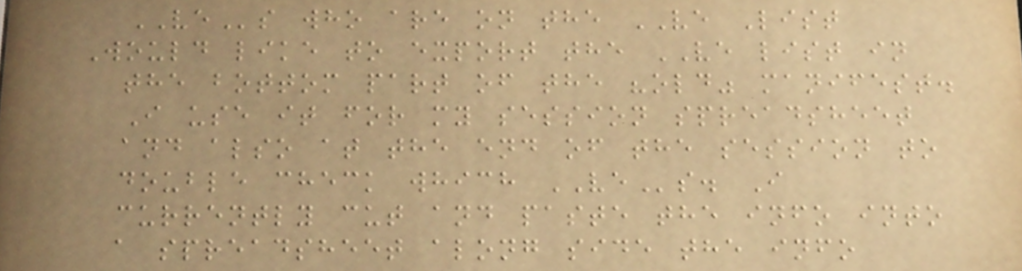VEs who are on the VE List
Would like to export the VE list in
the bottom part of the "old" manifest.
I use it for my session spreadsheet
and also at the end of the session to
double check which VEs. I
currently cut and paste the info into
a spreadsheet along side the info
